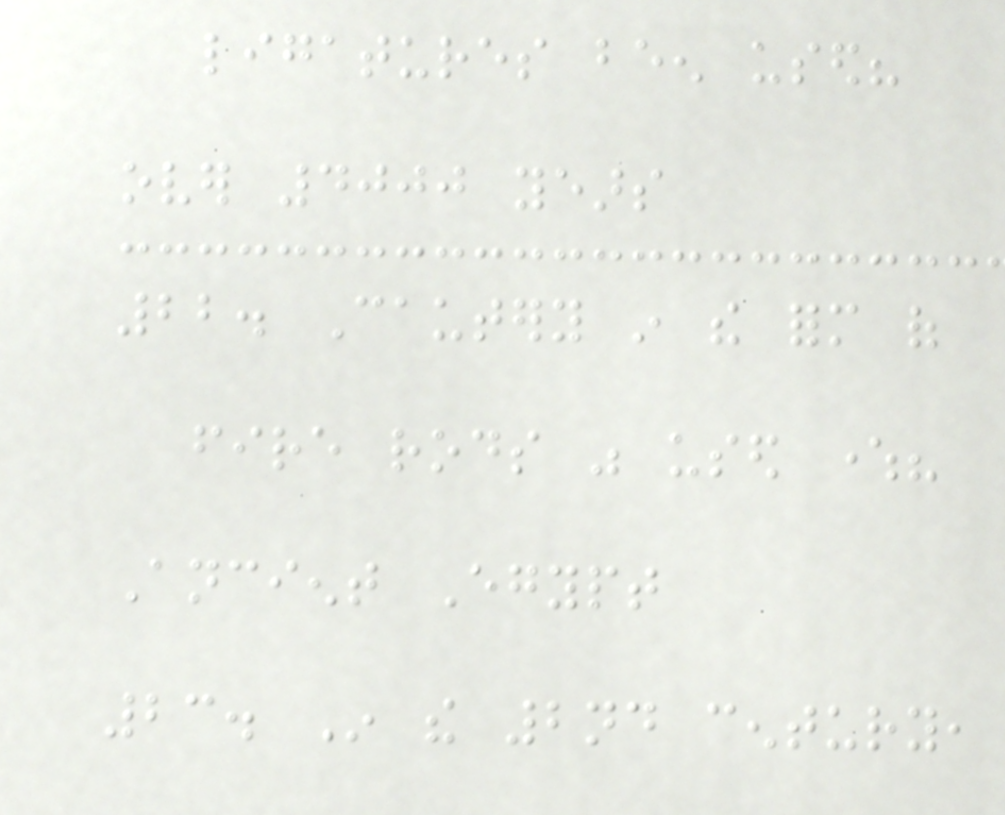ligatures been used?
over 4000 years
22. Cautery in the form of
fire rods was used where?
Ancient Egypt
23. In the 2nd century,
